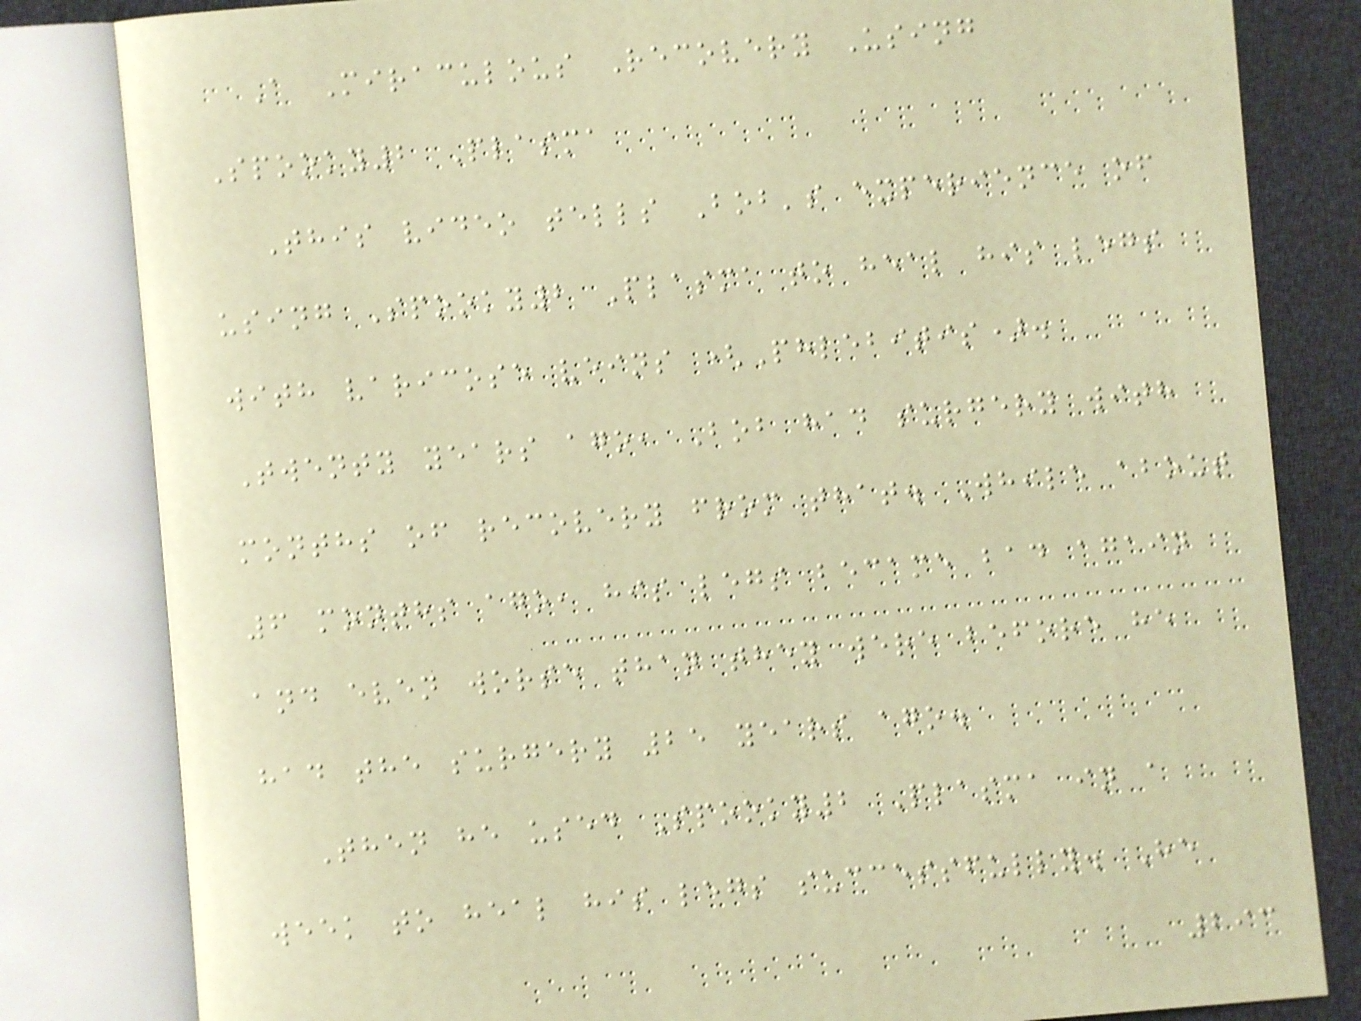A Miraculous Recovery Using
Spooky2 Plasma
This video tells Bob's experience of
using Spooky2 Plasma to heal his legs
with varicose veins (Phlebitis).
Twenty years ago, Bob had surgery with
months of recovery from that. While about
6 months ago, his legs became bad again
and even worse than they were before he
had the surgery 25 years ago.
Then he used Spooky2 Plasma in a
week to heal his legs successfully. He
293
